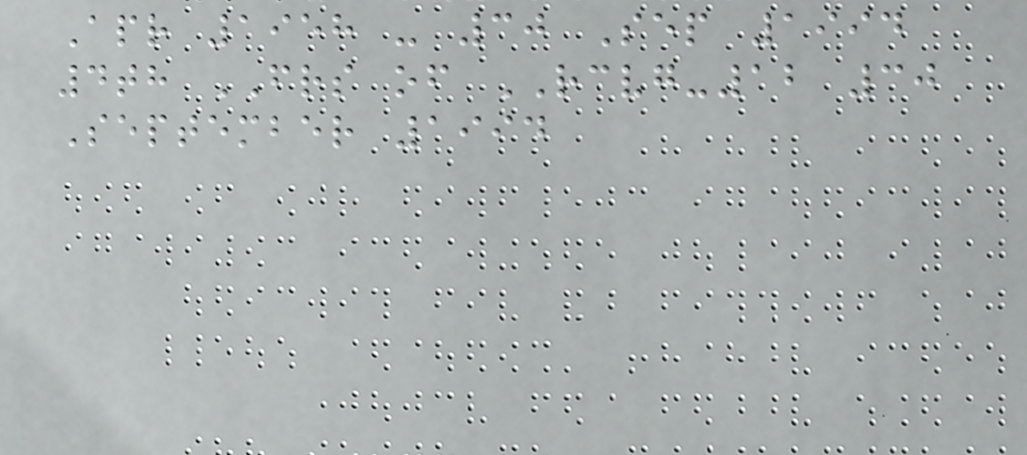Apr 1958 - 30 Sep 1994
4th FRS of RCVG-12 30
September 1994
